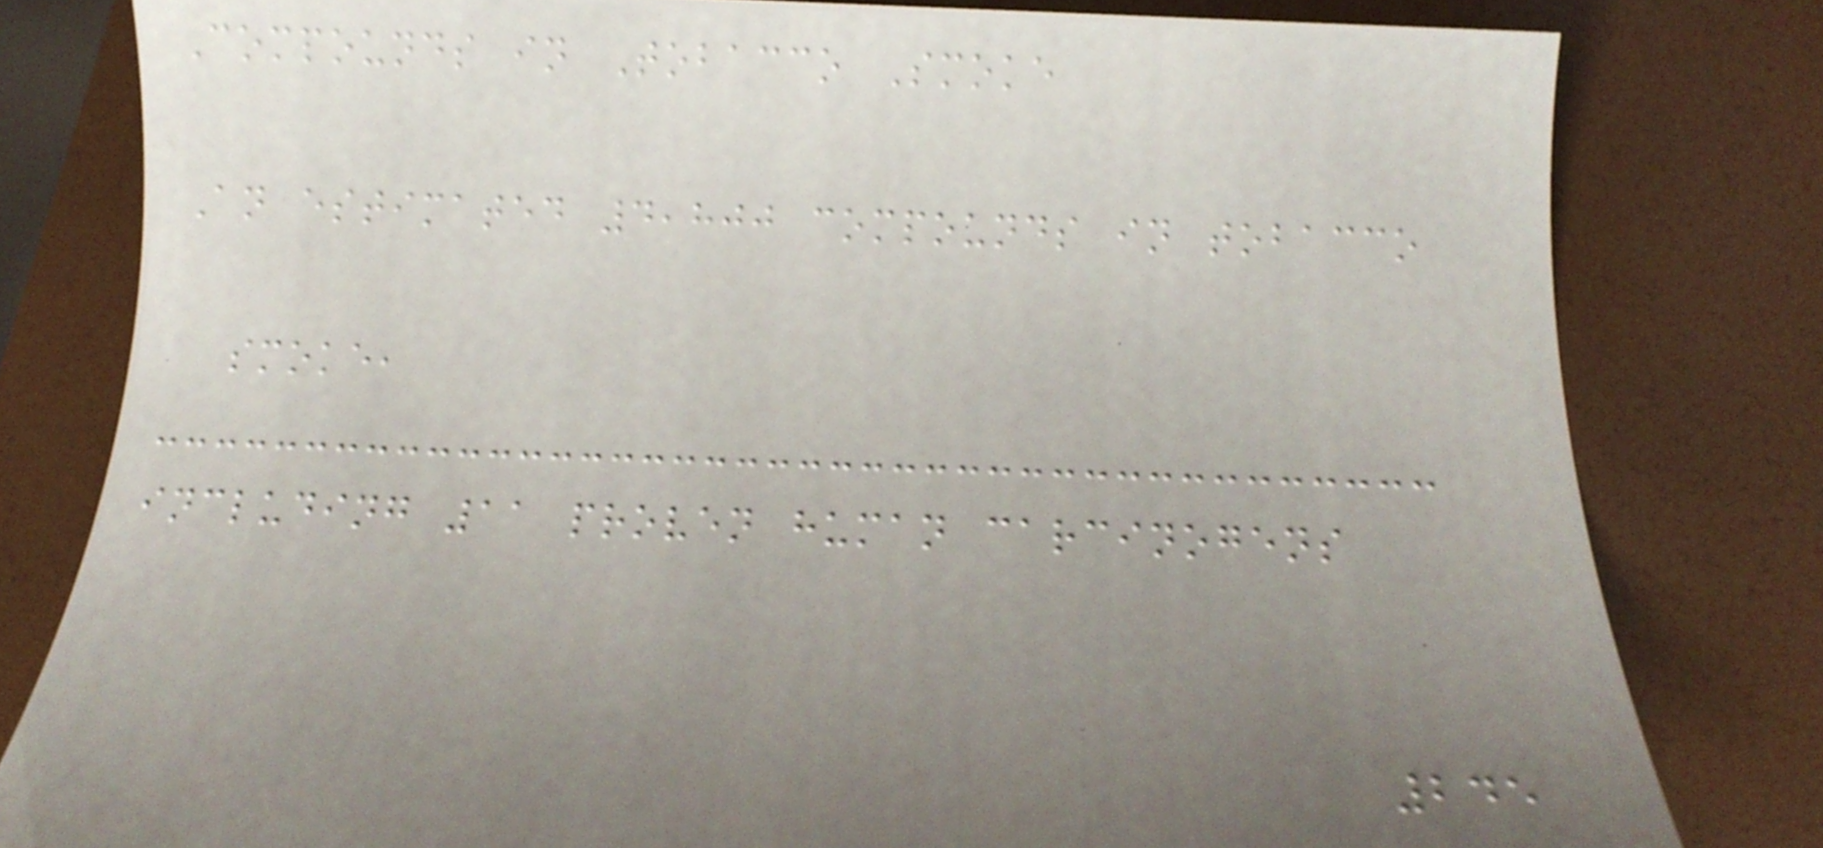Compounds in Tobacco Smoke
An estimated 4,800 compounds in tobacco
smoke,
including 11 proven human carcinogens
245
